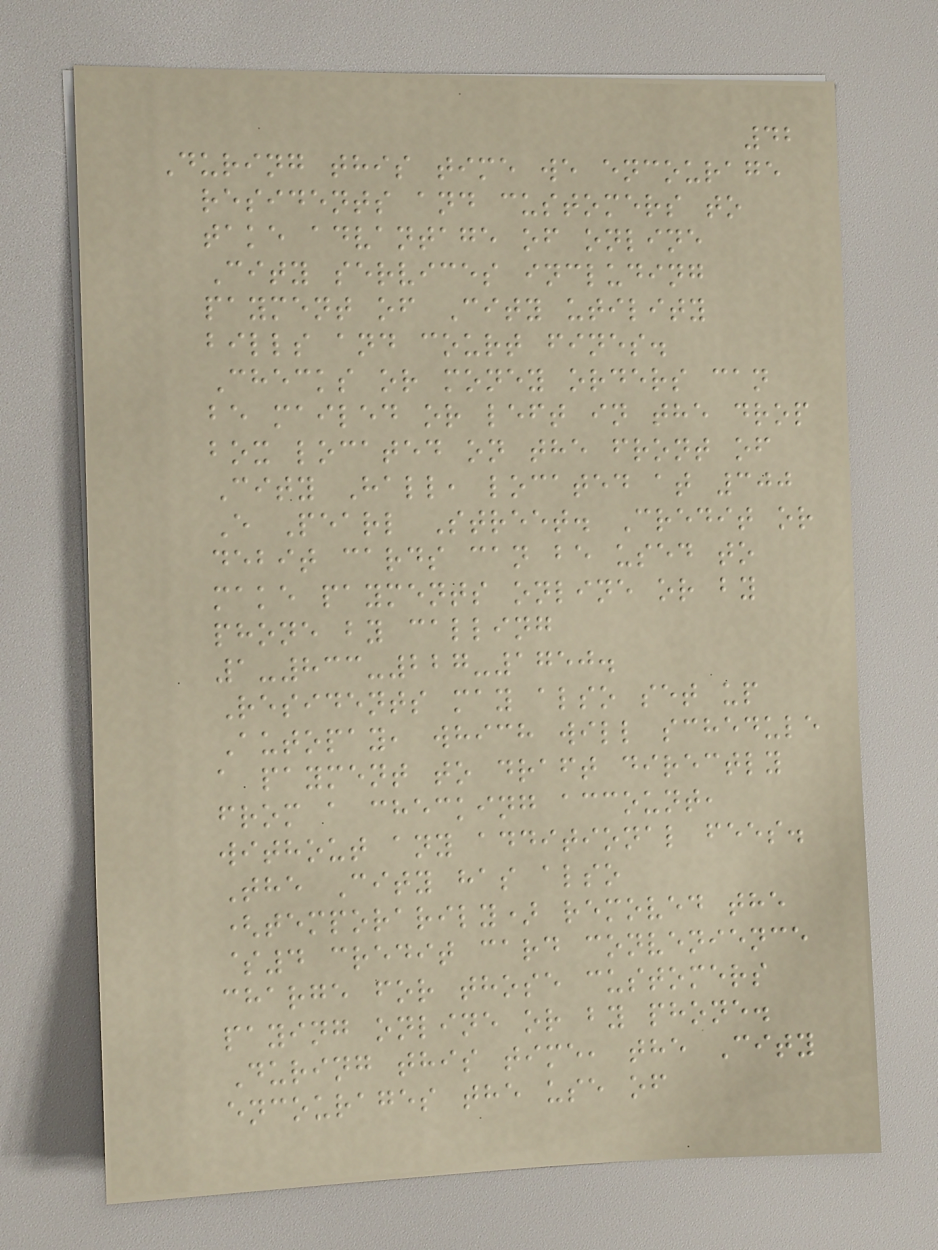42
During this time we encourage
residents and customers to
take advantage of online
City services including
payment of City utility
bills and court fines.
Checks or money orders can
be mailed or left in the drop
box located on the front of
City Hall, located at 300
E Pearl Street. Credit or
debit cards can be used to
make payments online or by
phone by calling
1-833-227-1750.
Residents may also set up
Autopay, which will schedule
a payment to draft directly
from a checking account,
without any additional fees.
The City has also
(temporarily) removed the
$4 credit card convenience
charge for those customers
paying online or by phone.
During this time, the City
encourages the use of
